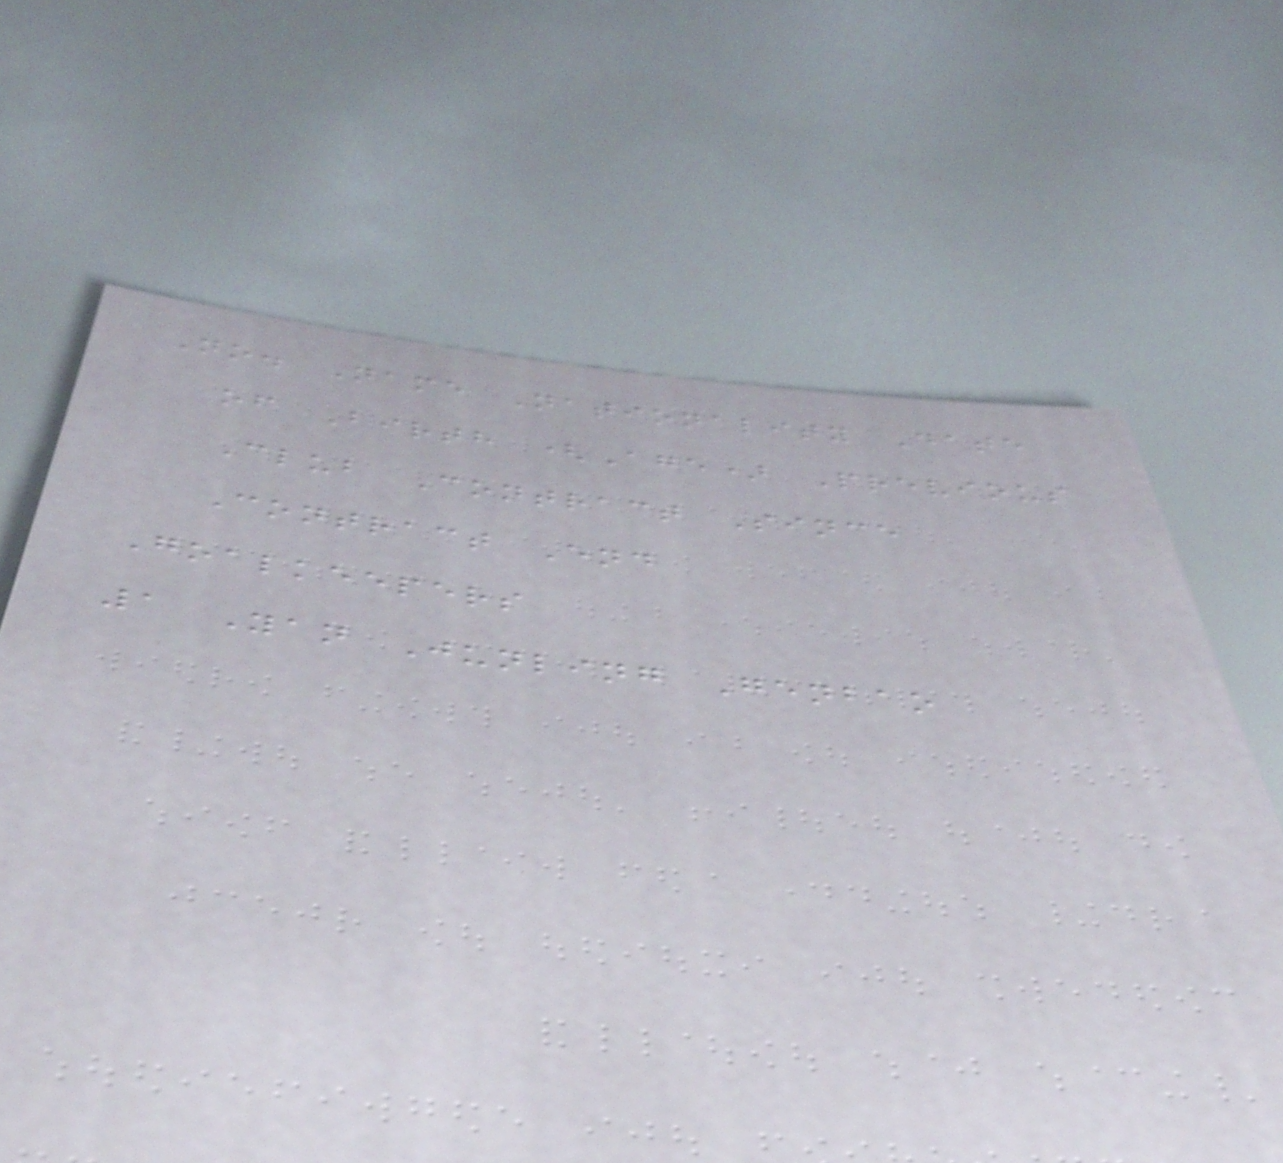No. Name Nationality Date
of Birth (Age) Previous
Club Contract Since
Contract End
Goalkeepers
1 Yan Junling Genbao
